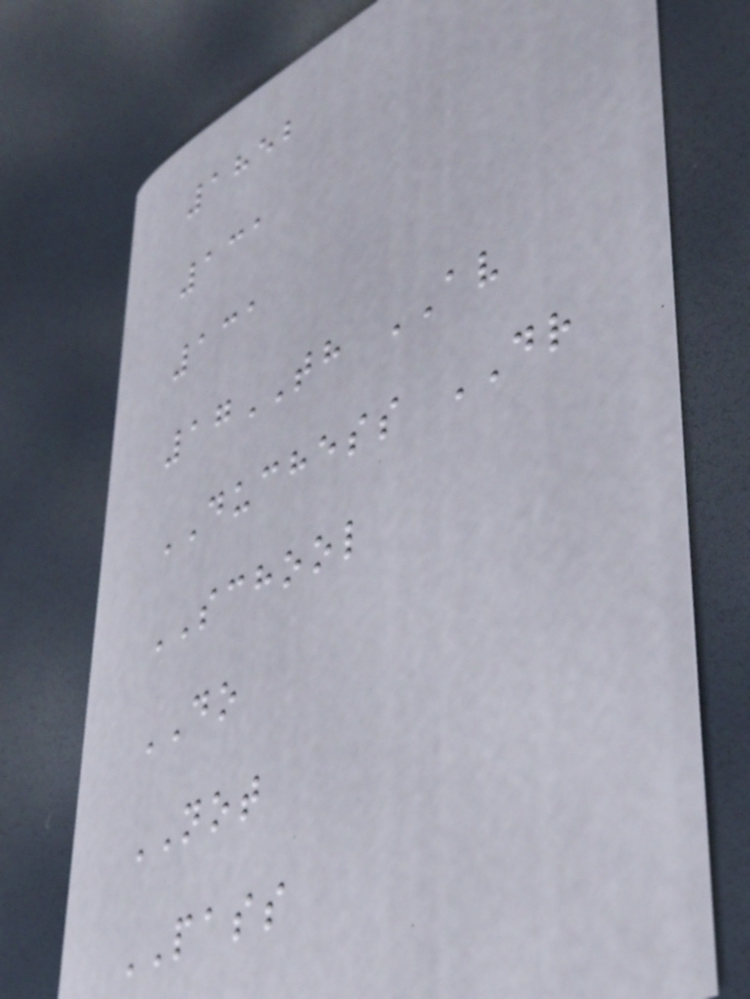1852
131
131
17TH AV
DUCHESS DR
SCHOOL
DO
NOT
PASS
